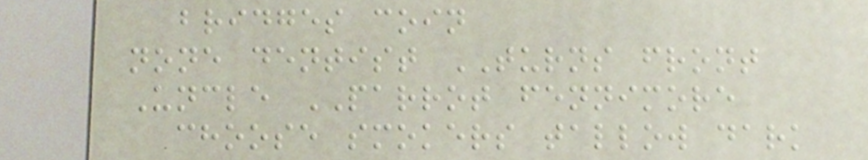bridges coin
none dentist TURNS front
Uncle PARROT fennimore
choose smokers tallow dark
